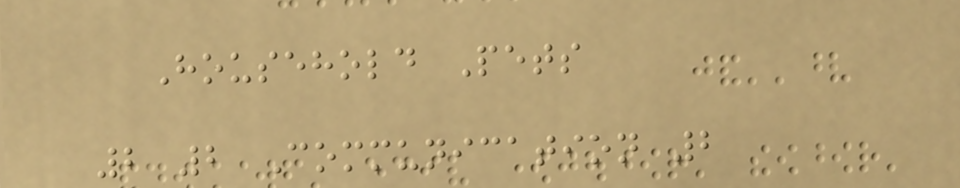Household Pets
2 2 Communication 2
